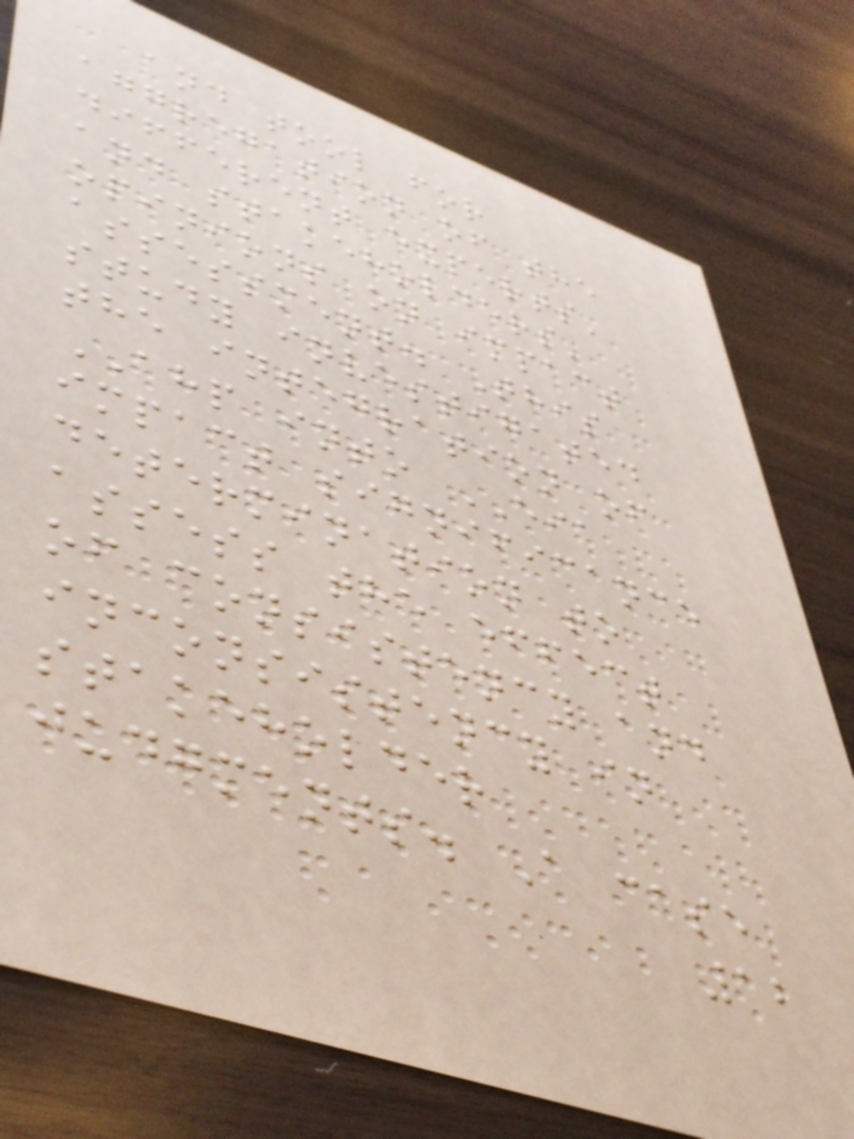and tool for
aggregation of the
different experts'
and stakeholders'
opinions on impact
assessment. This
study investigated
the integration of
AHP into EIA
impact significance
determination to
assess the effect
of consistency and
inconsistency in
stakeholder
judgments. A case
12
